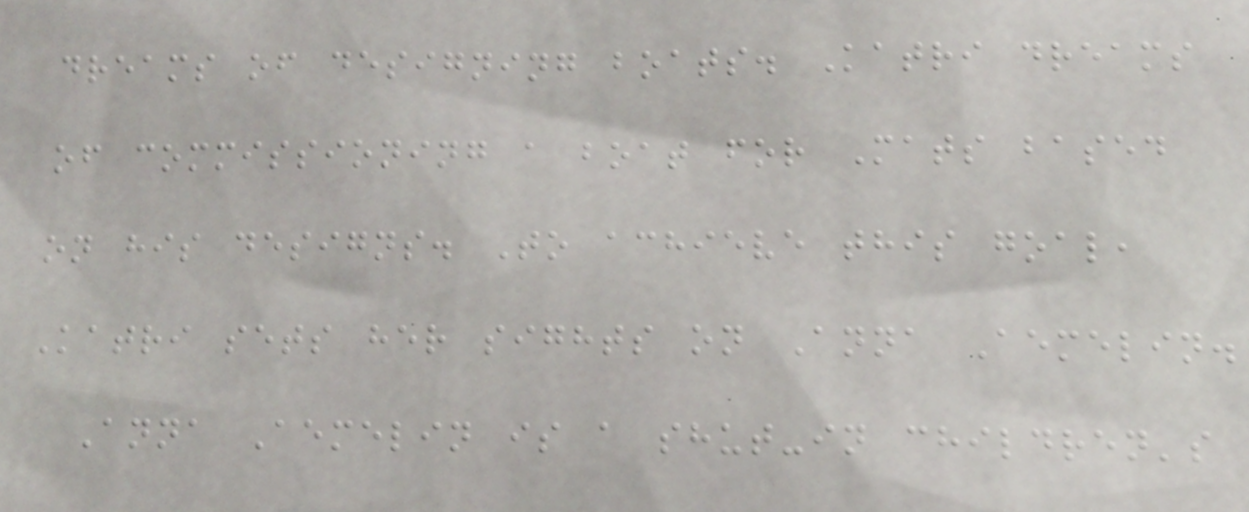dreams of designing boats. Katri dreams
of commissioning a boat for Mats based
on his designs. To achieve this goal,
Katri sets her sights on Anna Aemelin.
Anna Aemelin is a shut-in children's
